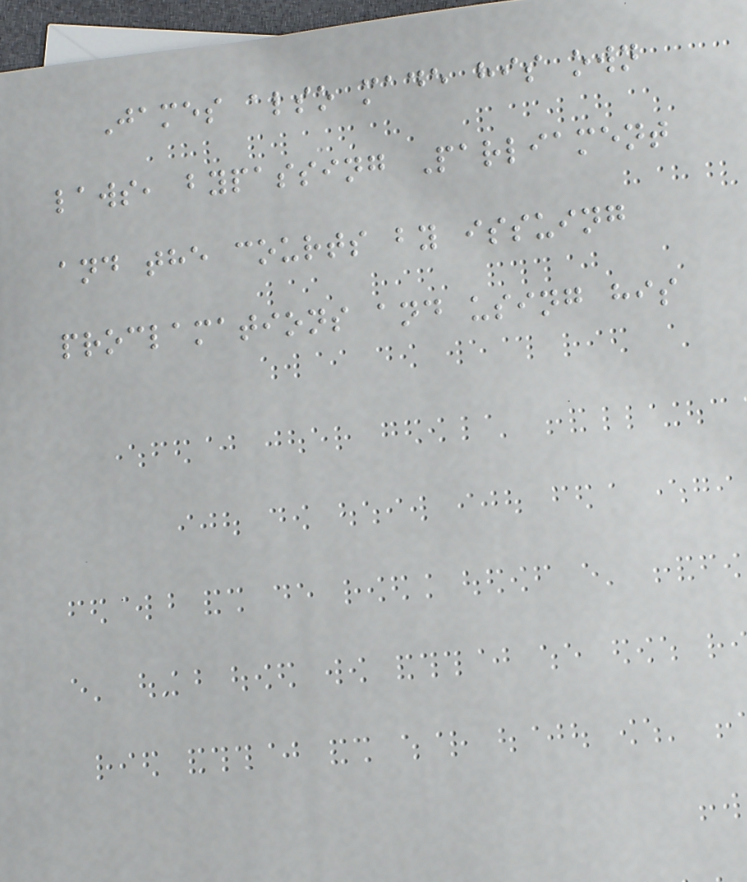James also made his own
laws, bypassing Parliament
and the courts by issuing
proclamations and using his
